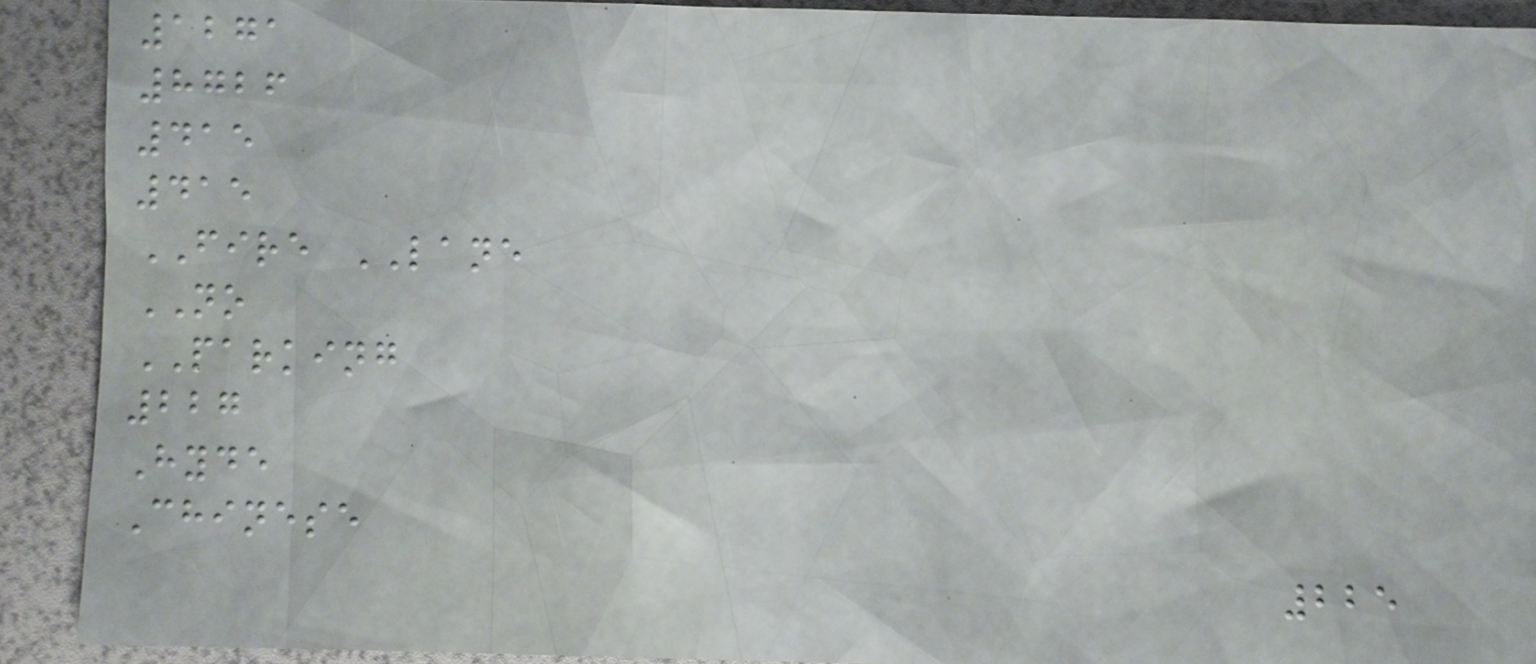1271
8726
415
415
FIRE LANE
NO
PARKING
227
Hyde
Chinese
225
